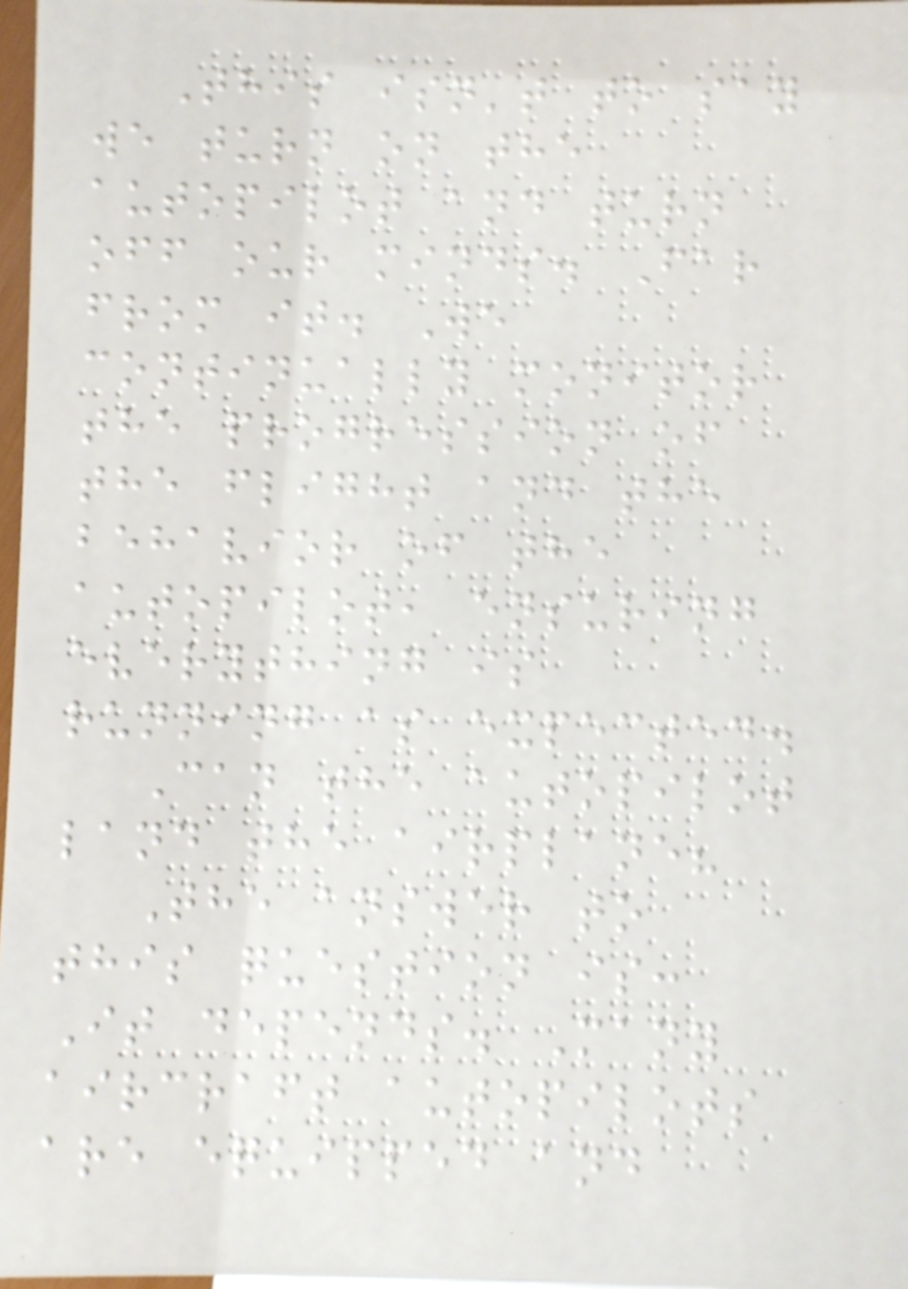This isn't to say
we turn on the
autopilot and turn
off our minds. Far
from it. We
continually monitor
the progression of
the flight and the
behavior of the
autopilot, ensuring
everything is
running as expected.
Can the autopilot
land the airplane?
The answer to
this question is:
It depends. Many
aircraft autopilots
are equipped and
